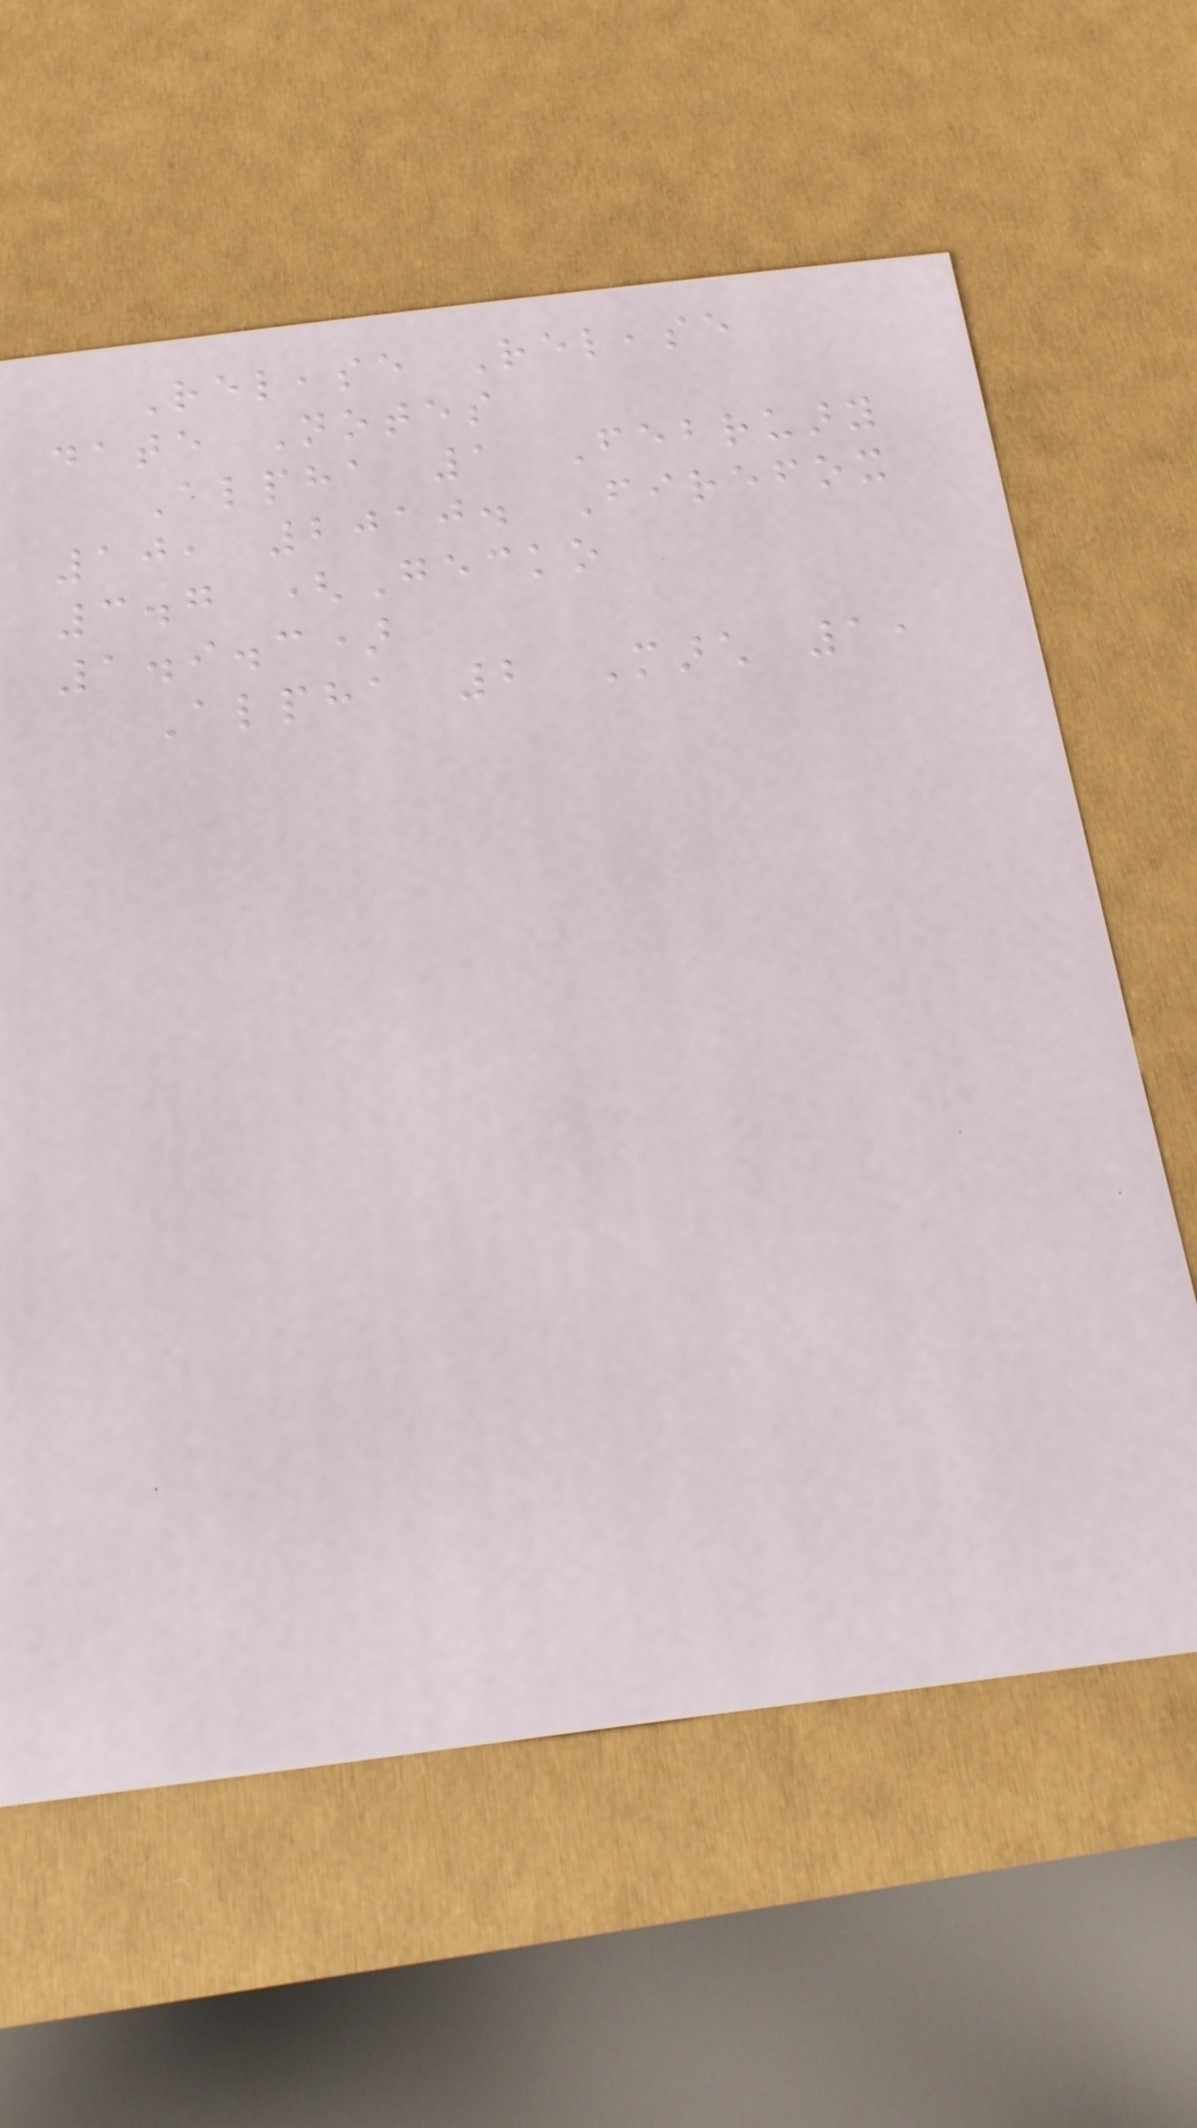Release Release
date Notes
Alpha 1 February
10, 2010. Firefox
3.7 (Gecko
1.9.3)
Alpha 2 March 1,
